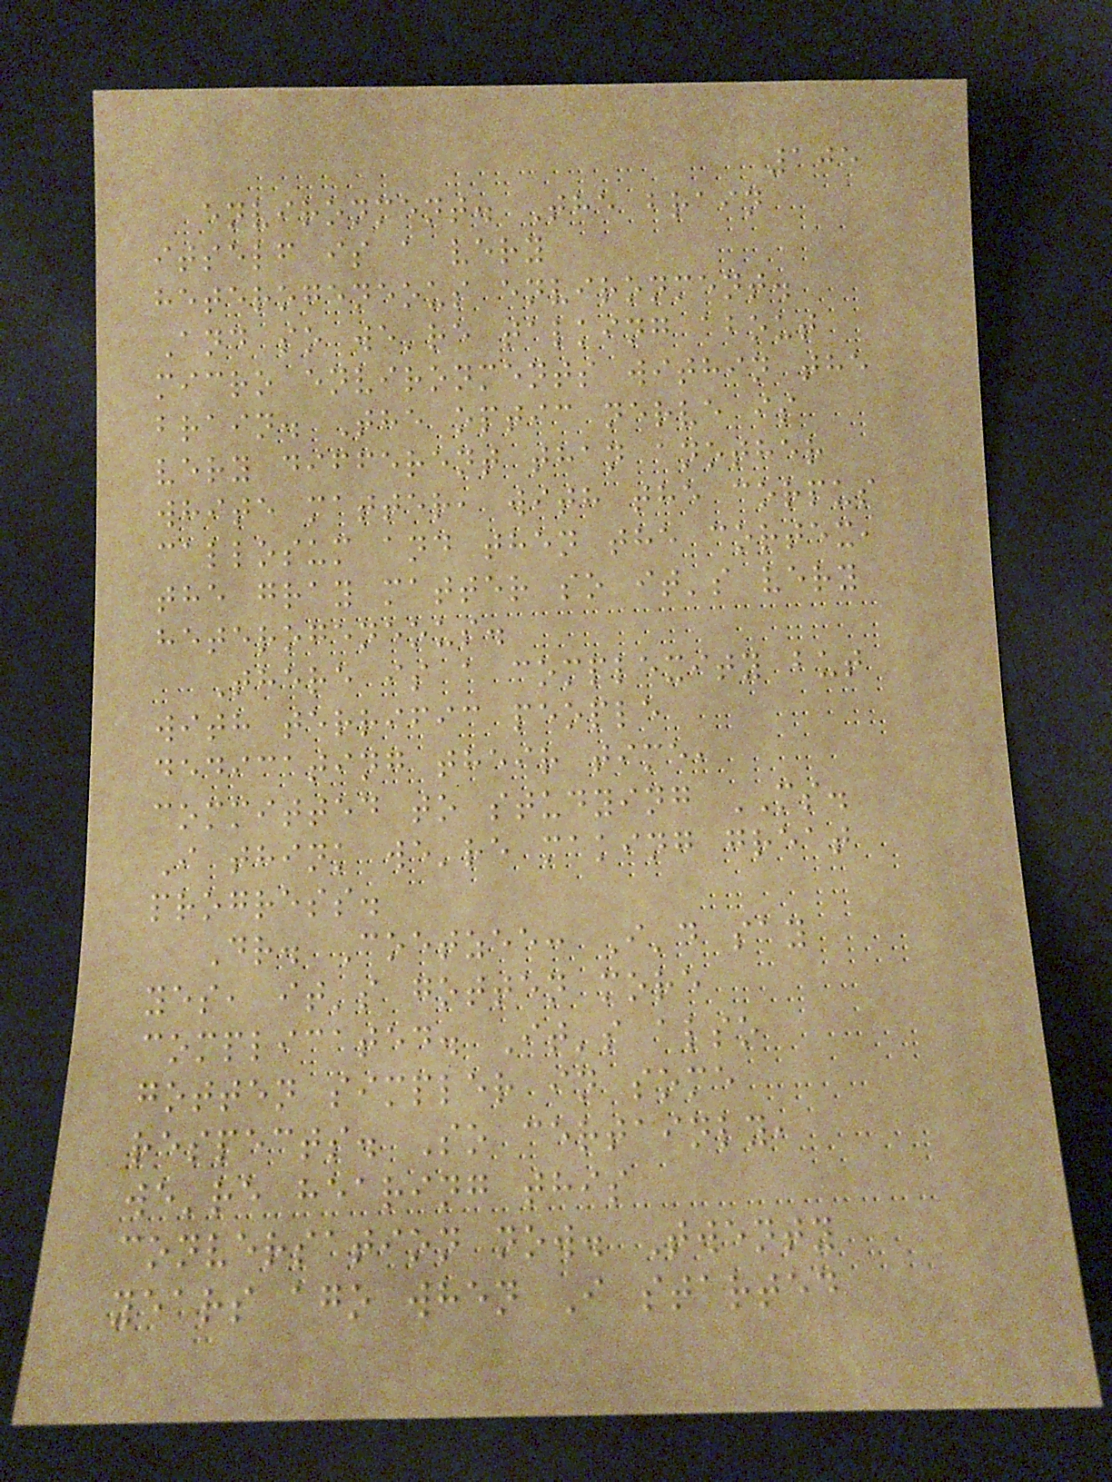105
environment. The brain
itself is a very
heterogeneous environment.
And so we're talking about
micro environments within the
brain. The optic nerve is
very different than another
white matter, with the corpus
callosum and then the cortex,
the gray matter so it's very
heterogeneous.
There is a complexity but
with terrific people
dedicating their time,
committed to studying MS.
I think we're making great
progress.
Dr. Coetzee: I'd say
yes, it's gotten more
complicated. It's also
gotten simpler in some
respects. So certainly,
we're hearing this
conversation now. Twenty
years ago when I started
